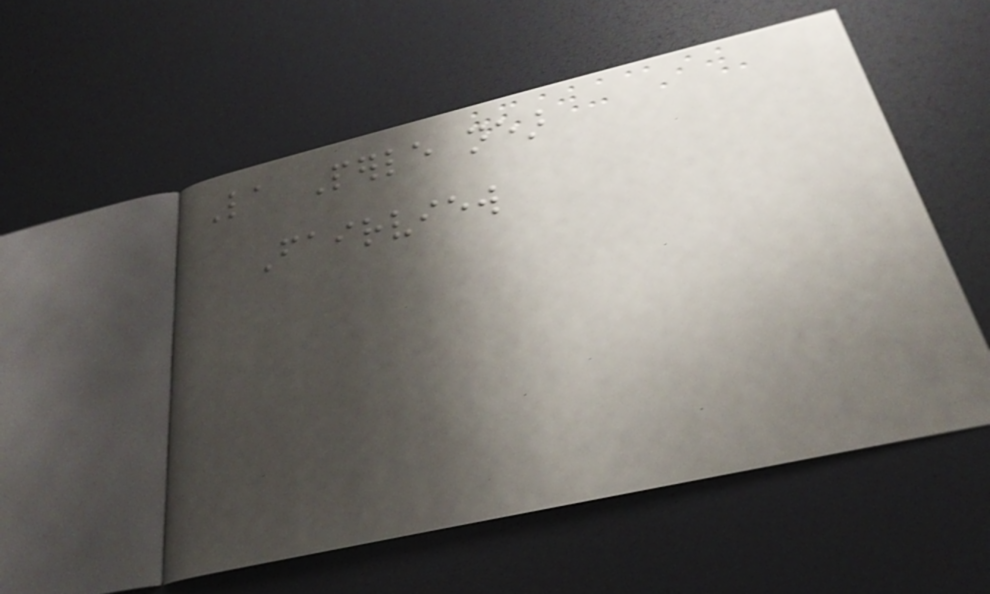La Perle near
Fairview
